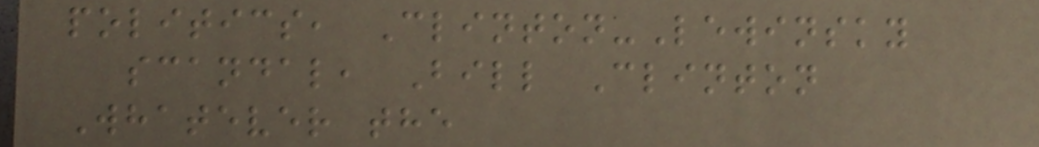politics, Clinton-Lewinsky
scandal, Bill Clinton
Whatever the
